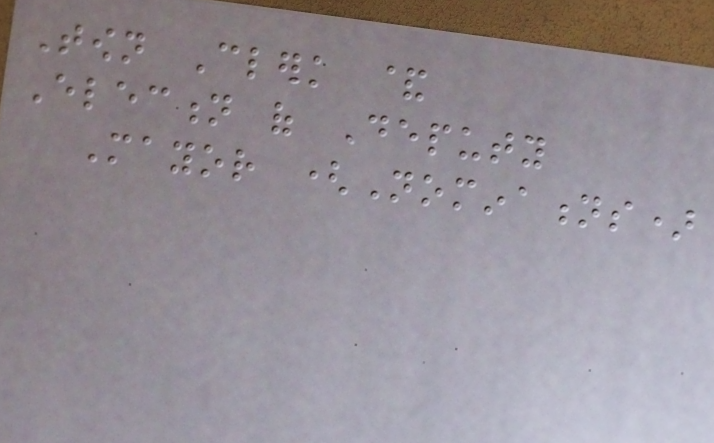Town Clerk &
Election of Deputy
Mayor (Nominations)
